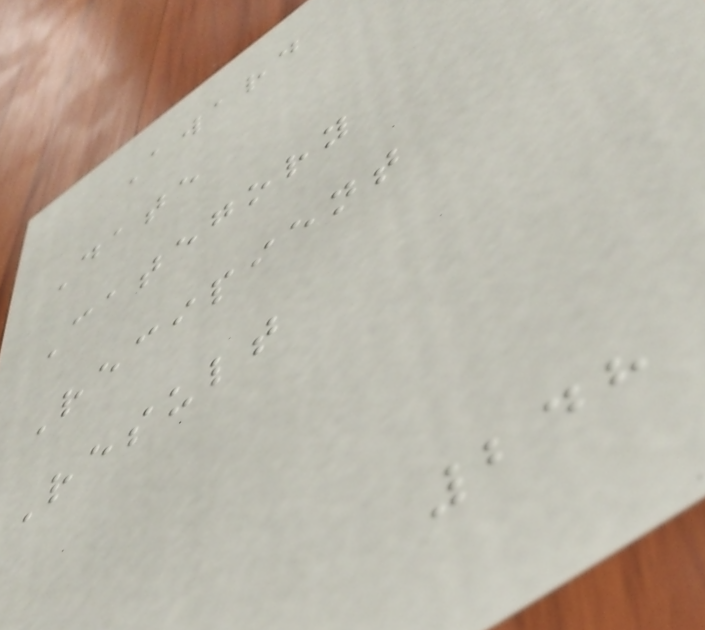Award
Date
Category
Recipient
Result
248
